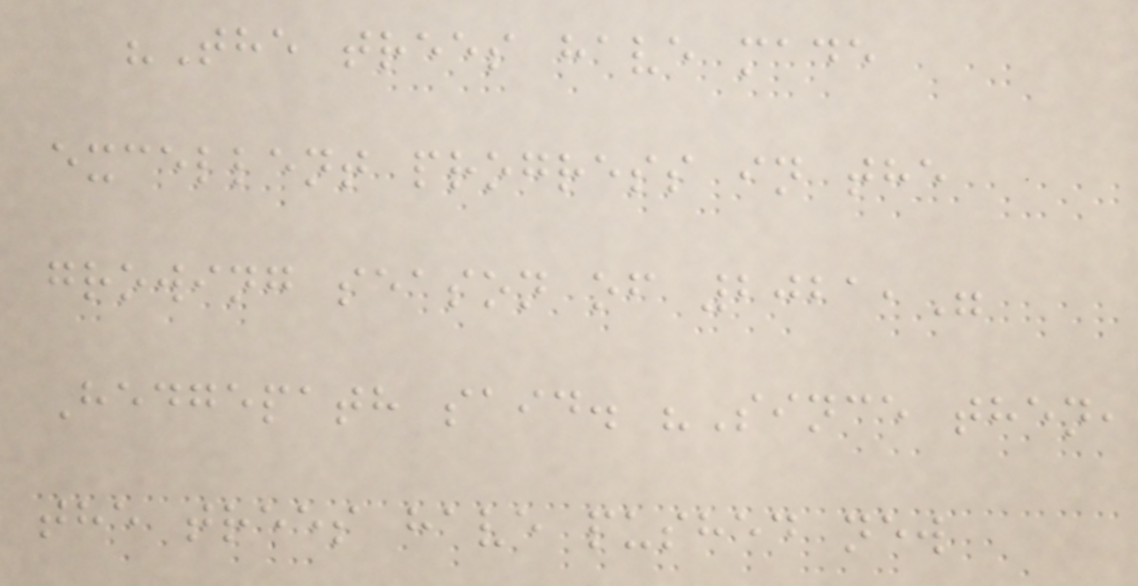"The trees have made
excellent progress in the
growing season of 2021,"
Hedgepath said. "Since then,
the trees have pushed new
